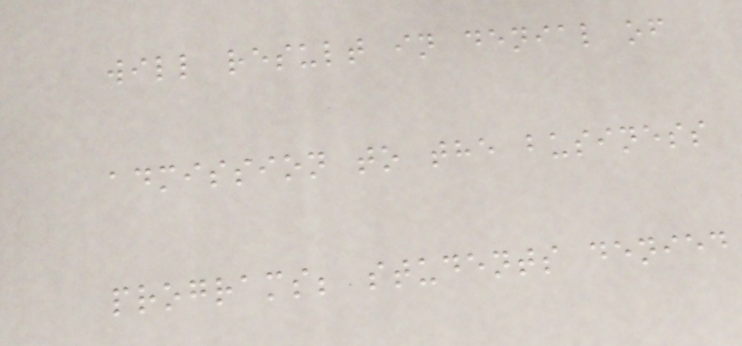will result in denial of
admission to the business
programs; students denied
